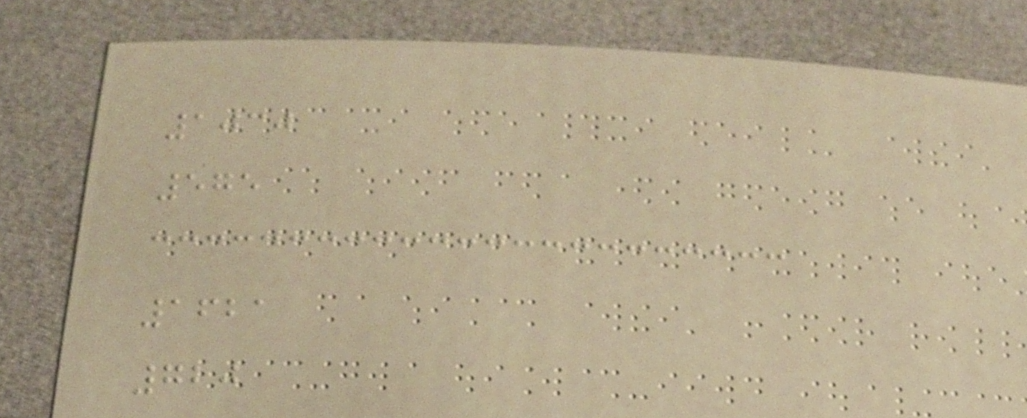1030
575
1621
720
